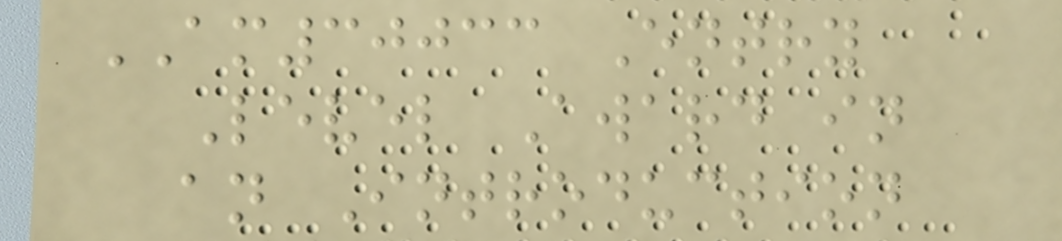AM30033 Entry
Level Award in
an Introduction
